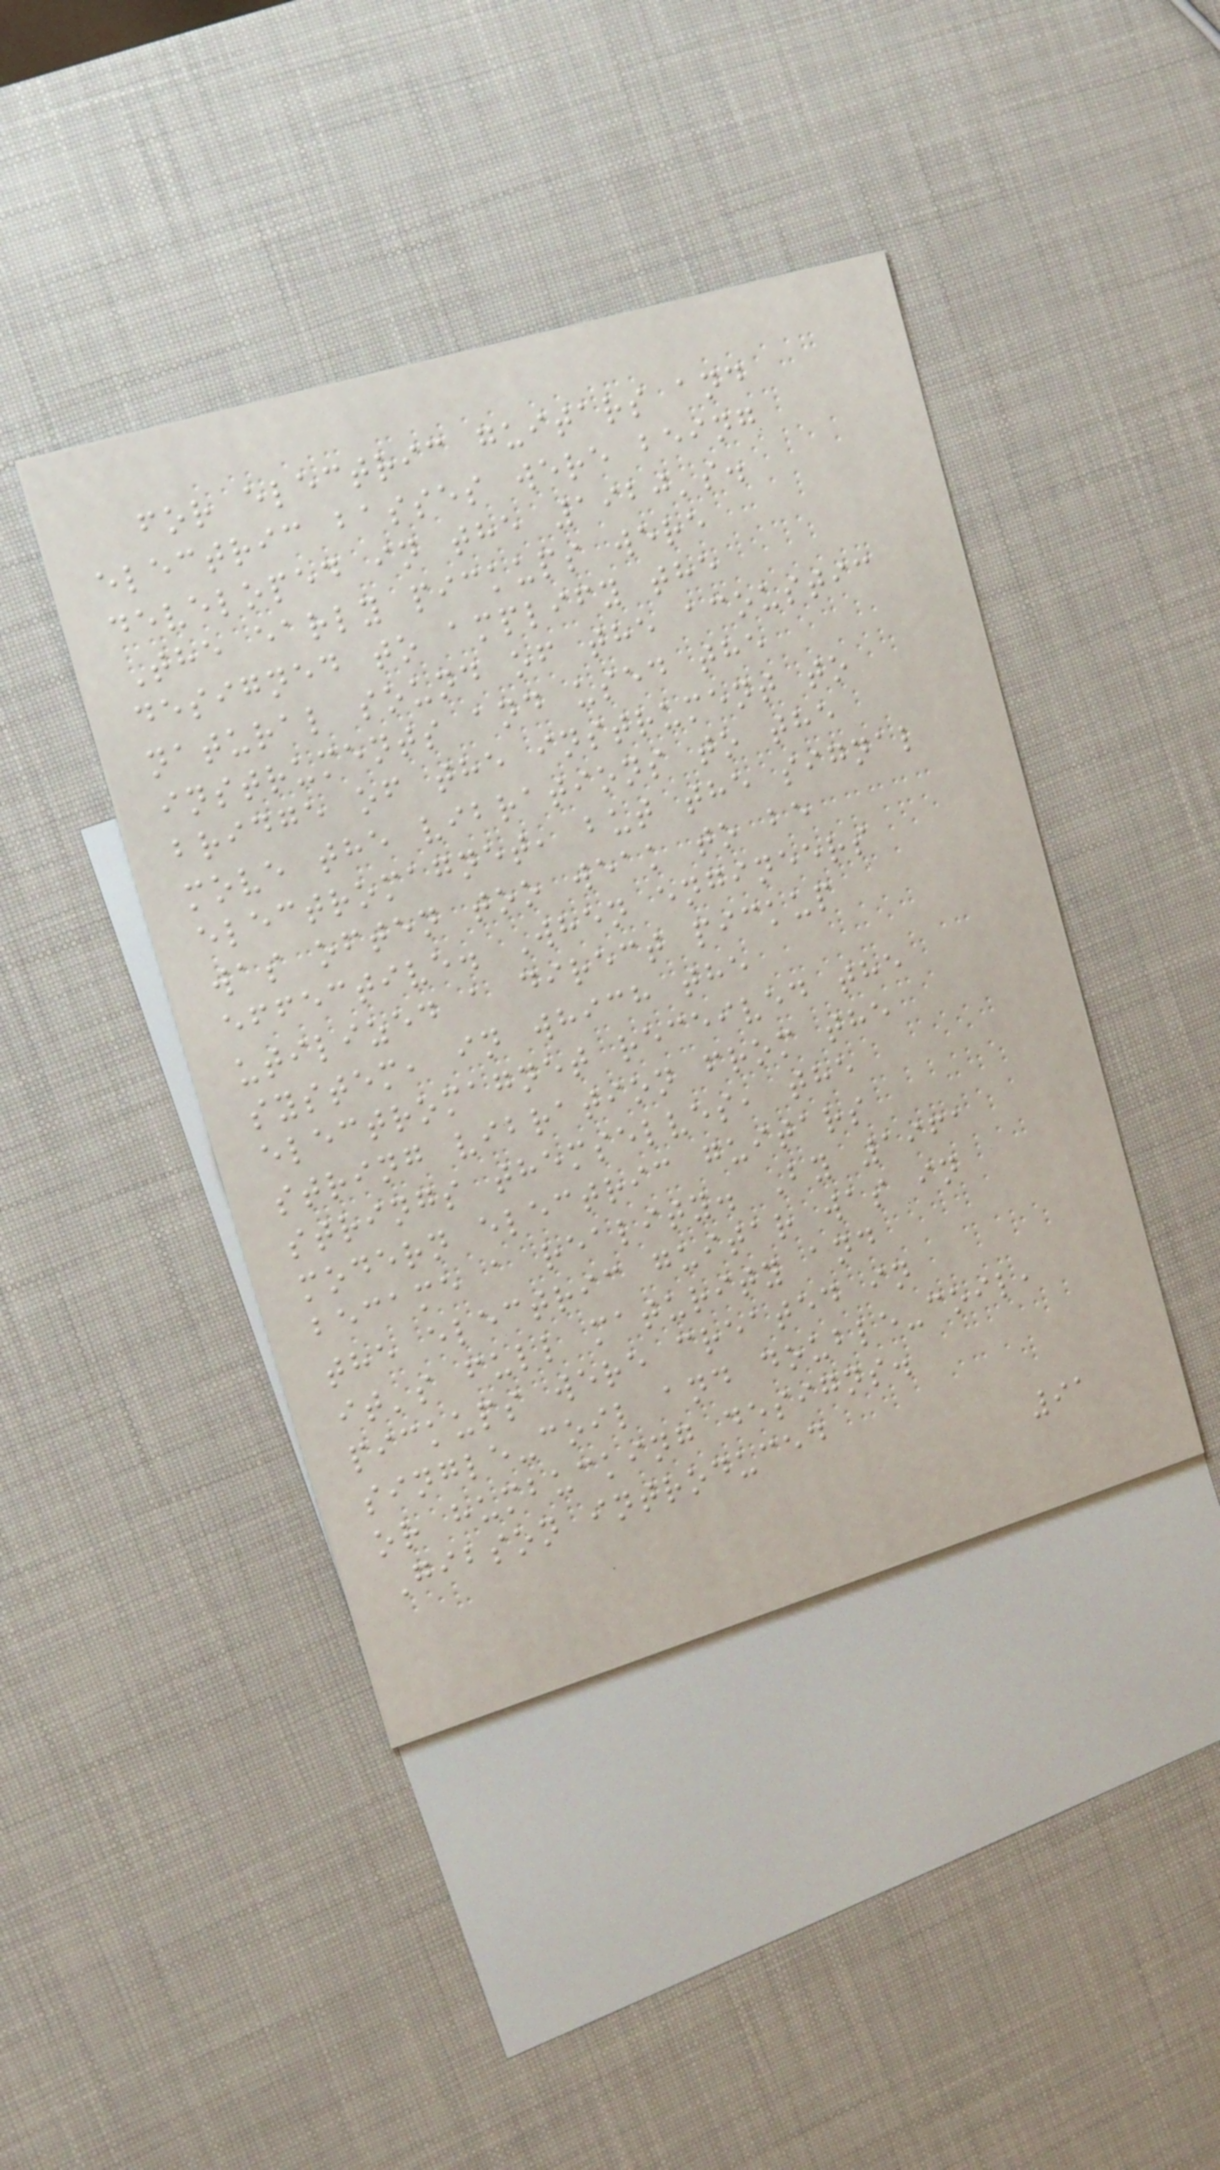for electric guitars and
electric basses were being
developed in the 1920's.
The early pickups were
designed to amplify the
natural sound of the acoustic
instruments and used the
bridge of the instrument to
move the vibrations to the
electromagnet, but the signal
was often too weak to be
effective. When engineers
utilized a direct pickup
system, in which the
electromagnet received the
string vibration from the
strings themselves, the
modern electric guitars
became a reality. By 1961
the electric guitar was in
it's full maturity and
pickups were created in
single-coil and double-coil,
or humbucking designs.
Gibson introduced
91
